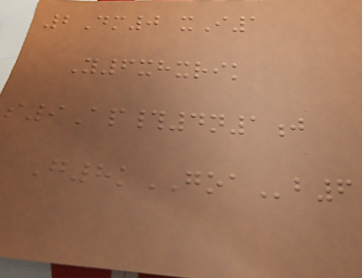2Dm0 xI1
Y6xhxrik
s9Ap#4n1j
G8kGOAb6
